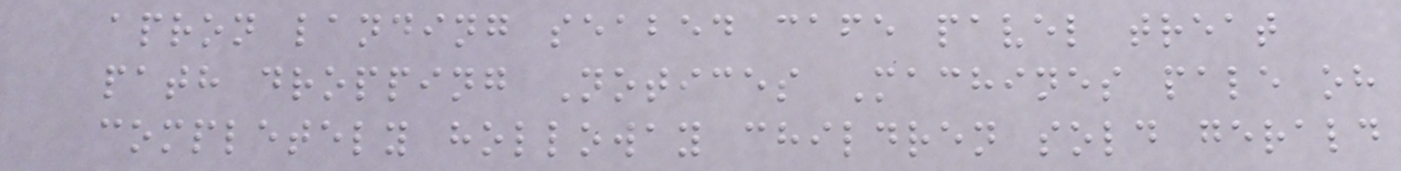apron landing seabed cafe pavel treat
path dropping Notices Machines pale oh
completely holloway children sold gerald
